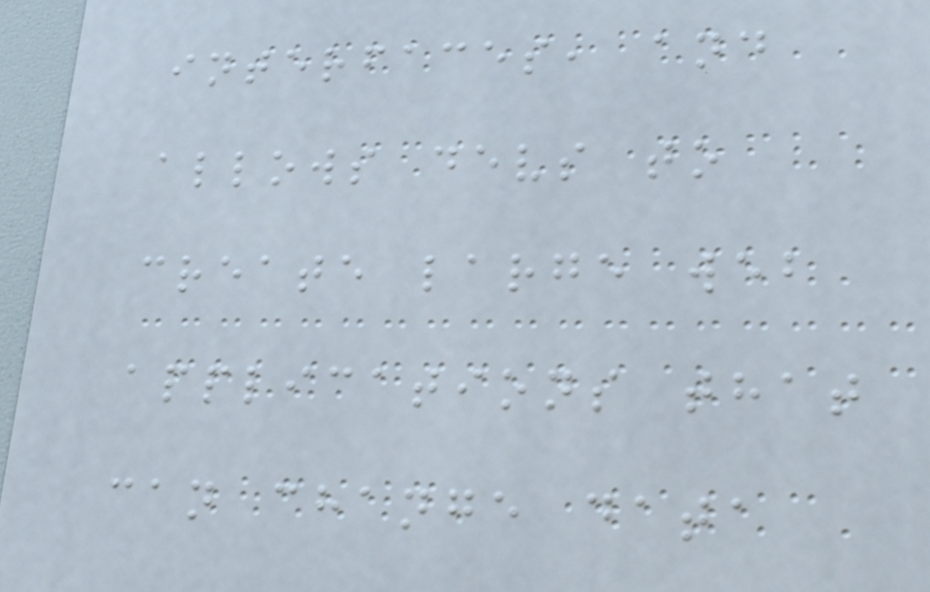interfaces, and
allows devs to
create large web
applications that
can change data
